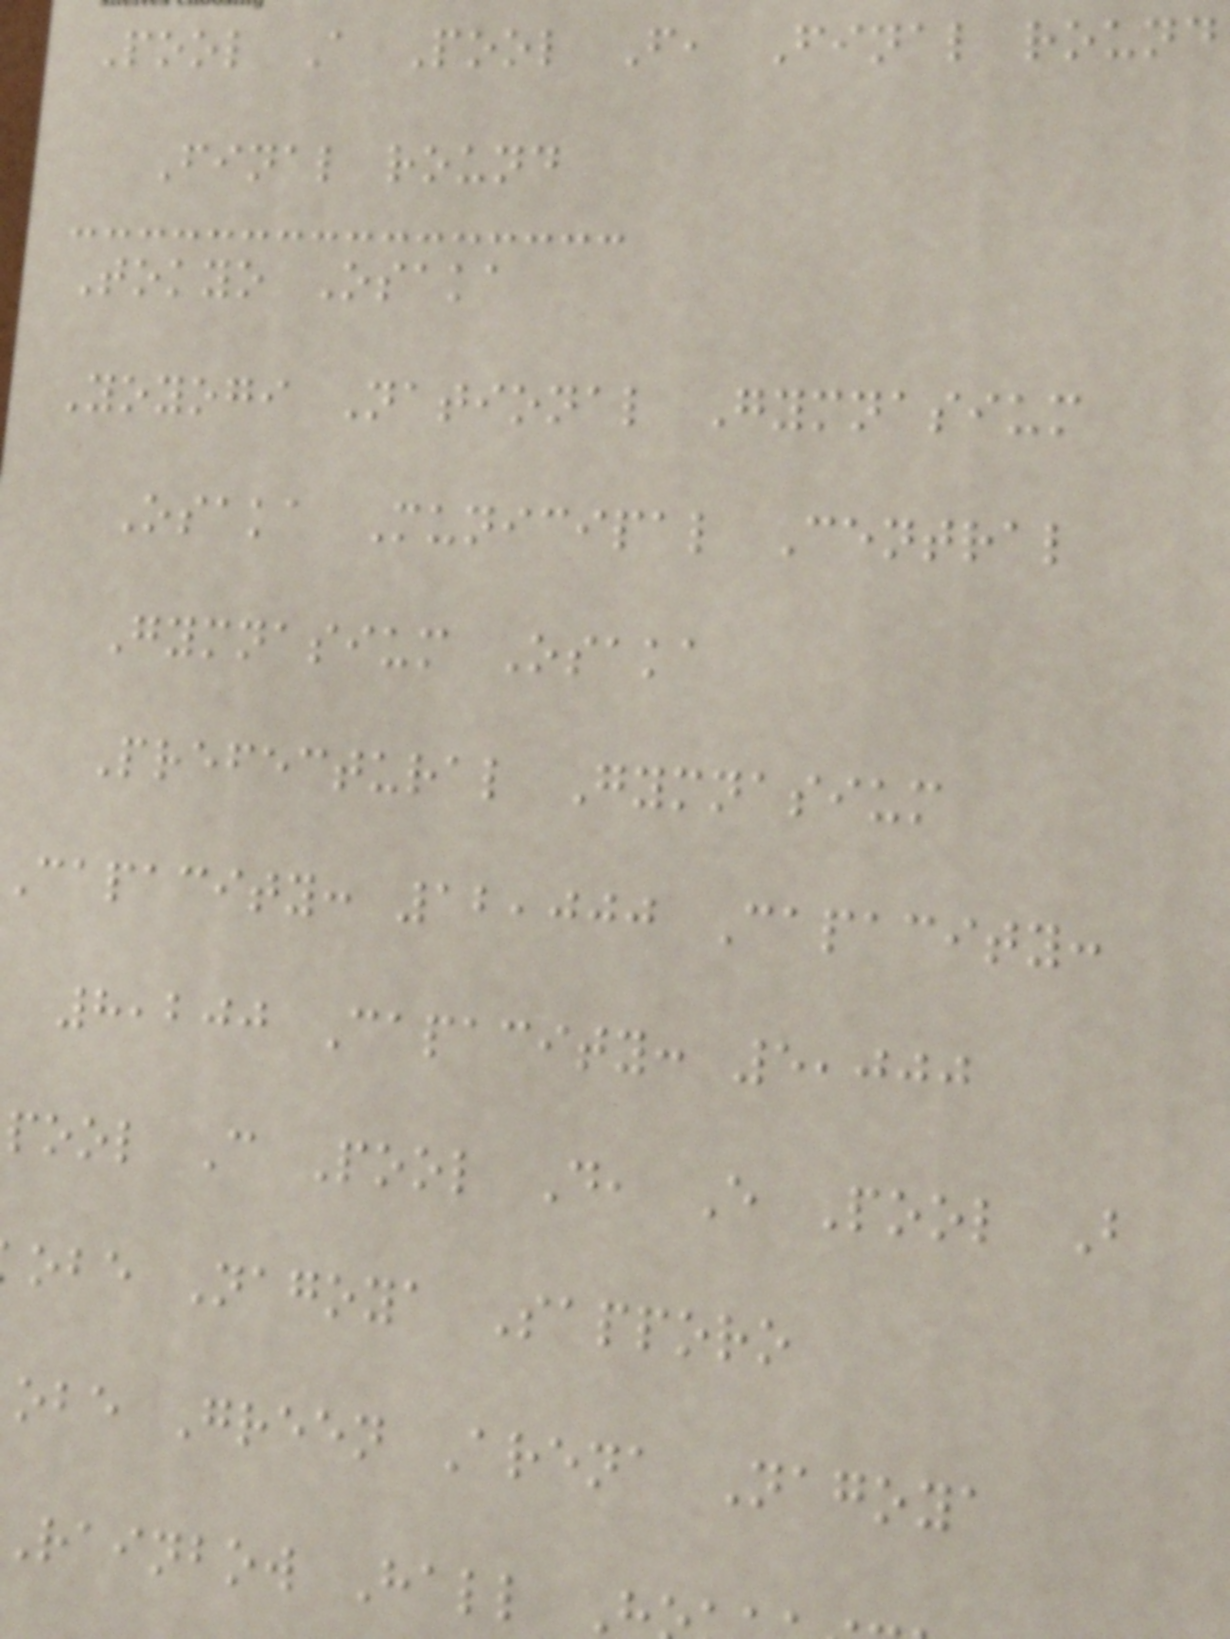Pool A Pool F, Final round
Final round
Tokyo Osaka
Yoyogi National Gymnasium
Osaka Municipal Central
Gymnasium Osaka
Prefectural Gymnasium
capacity: 12,000 Capacity:
8,200 Capacity: 5,000
pool C Pool D, E Pool B
obe Nagoya Sapporo
obe Green Arena Nagoya
rainbow Hall
